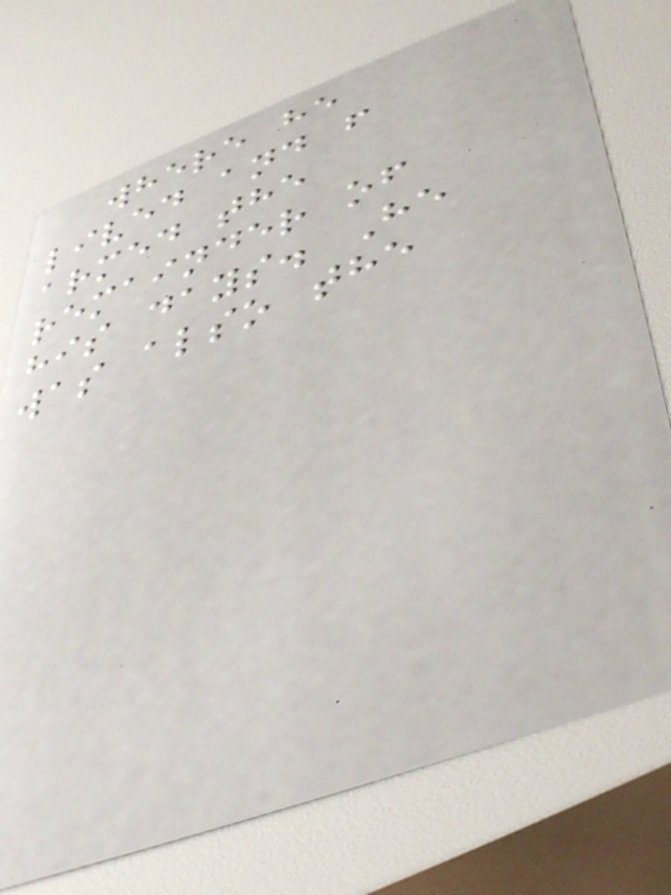where he
lived and f
armed the
remainder of
his days. He
was also the
